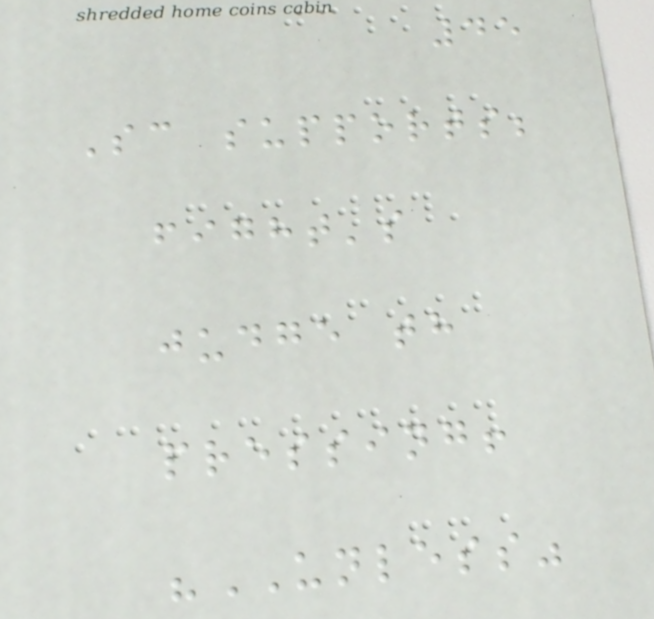45
Sc supports;
fight's
judge th
pressing!
"UNLESS"
